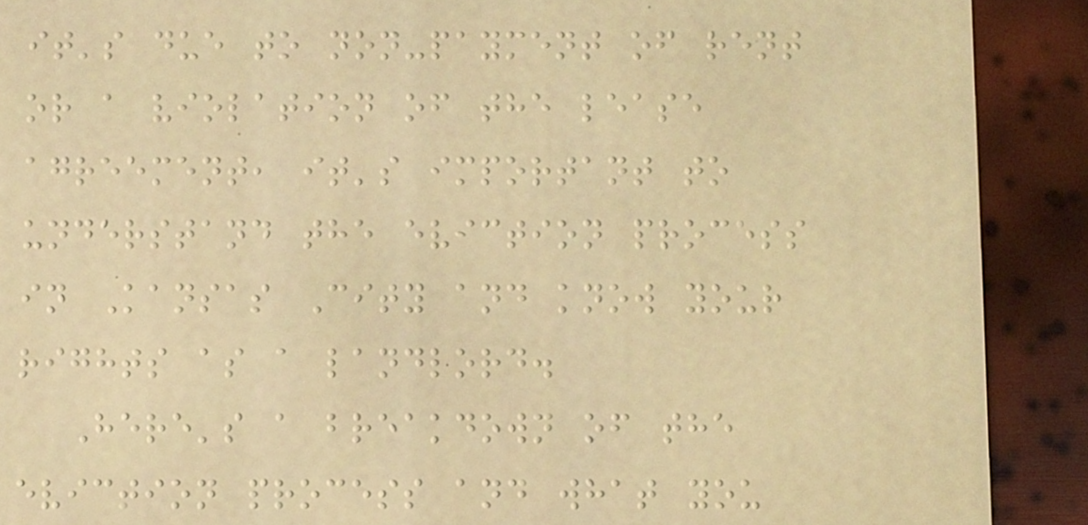it's due to non-payment of rent
or a violation of the lease
agreement, it's important to
understand the eviction process
in Kansas City and know your
rights as a landlord.
Here's a breakdown of the
eviction process and what you
